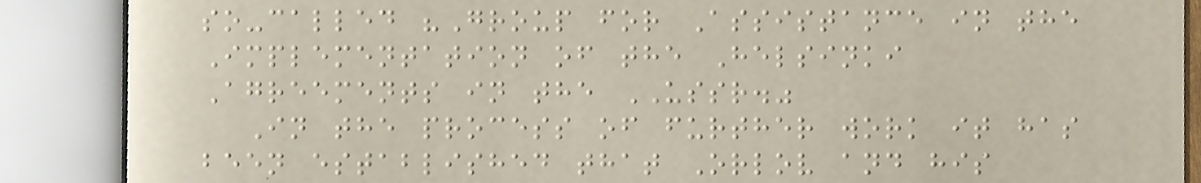so-called "Group for Assistance in the
Implementation of the Helsinki
Agreements in the USSR."
In the process of further work it has
been established that Orlov and his
